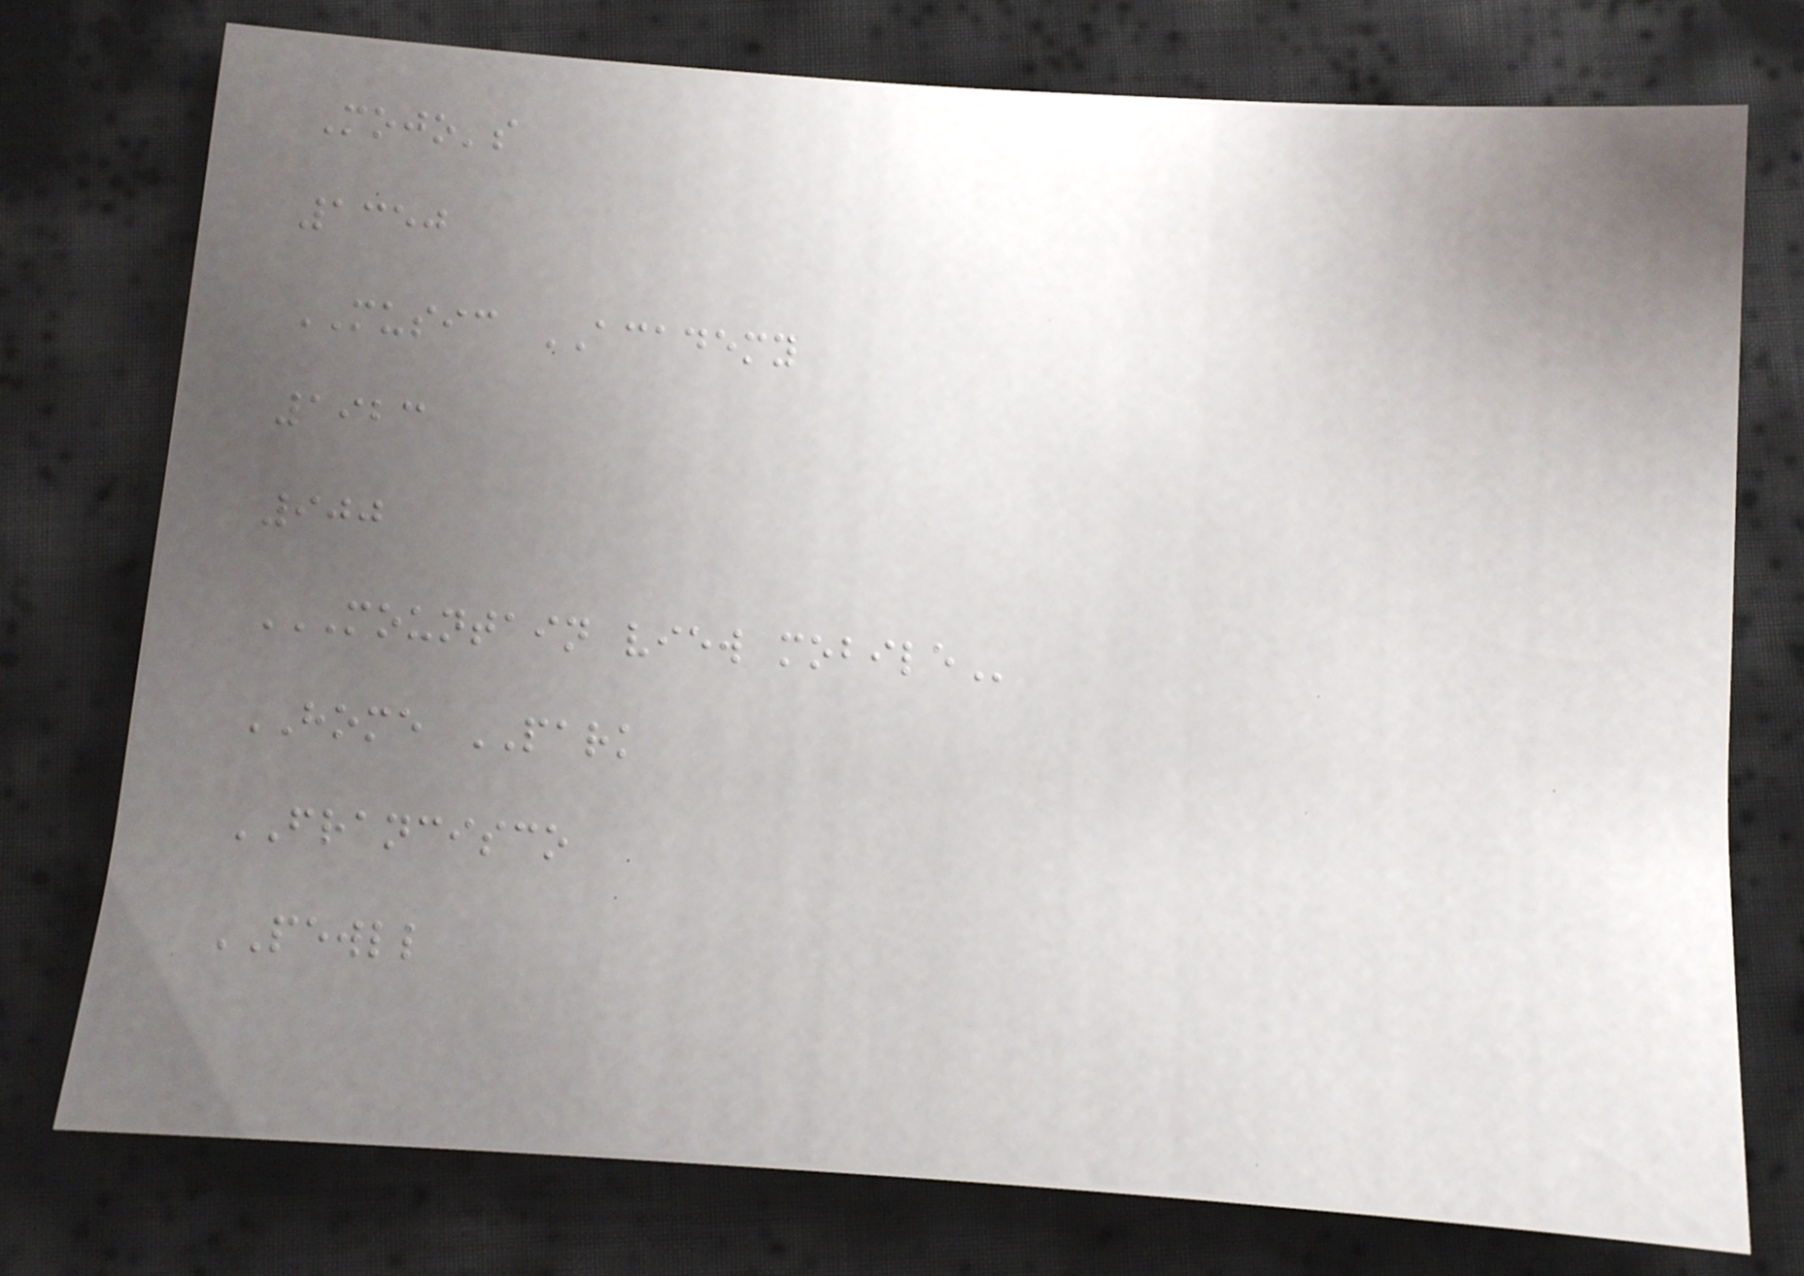Mojo's
1350
MUSIC ACADEMY
1923
900
MOUNTAIN VIEW MOBILE
HOME PARK
FRANCISCO
PEWLL
